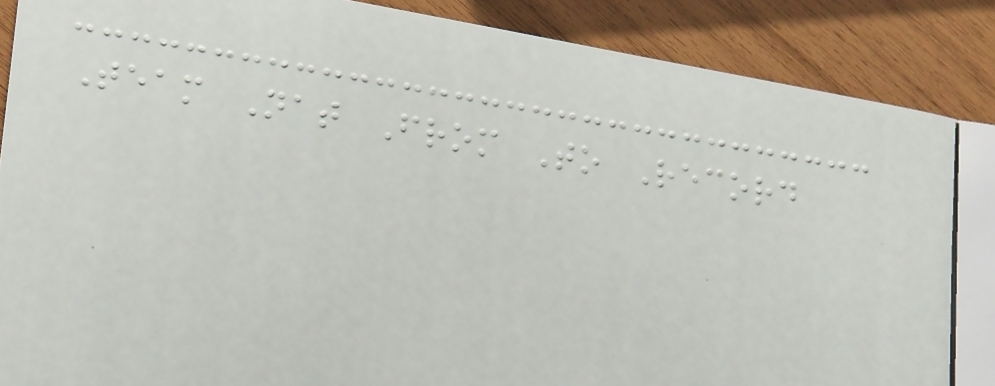Team Nat From To Record
